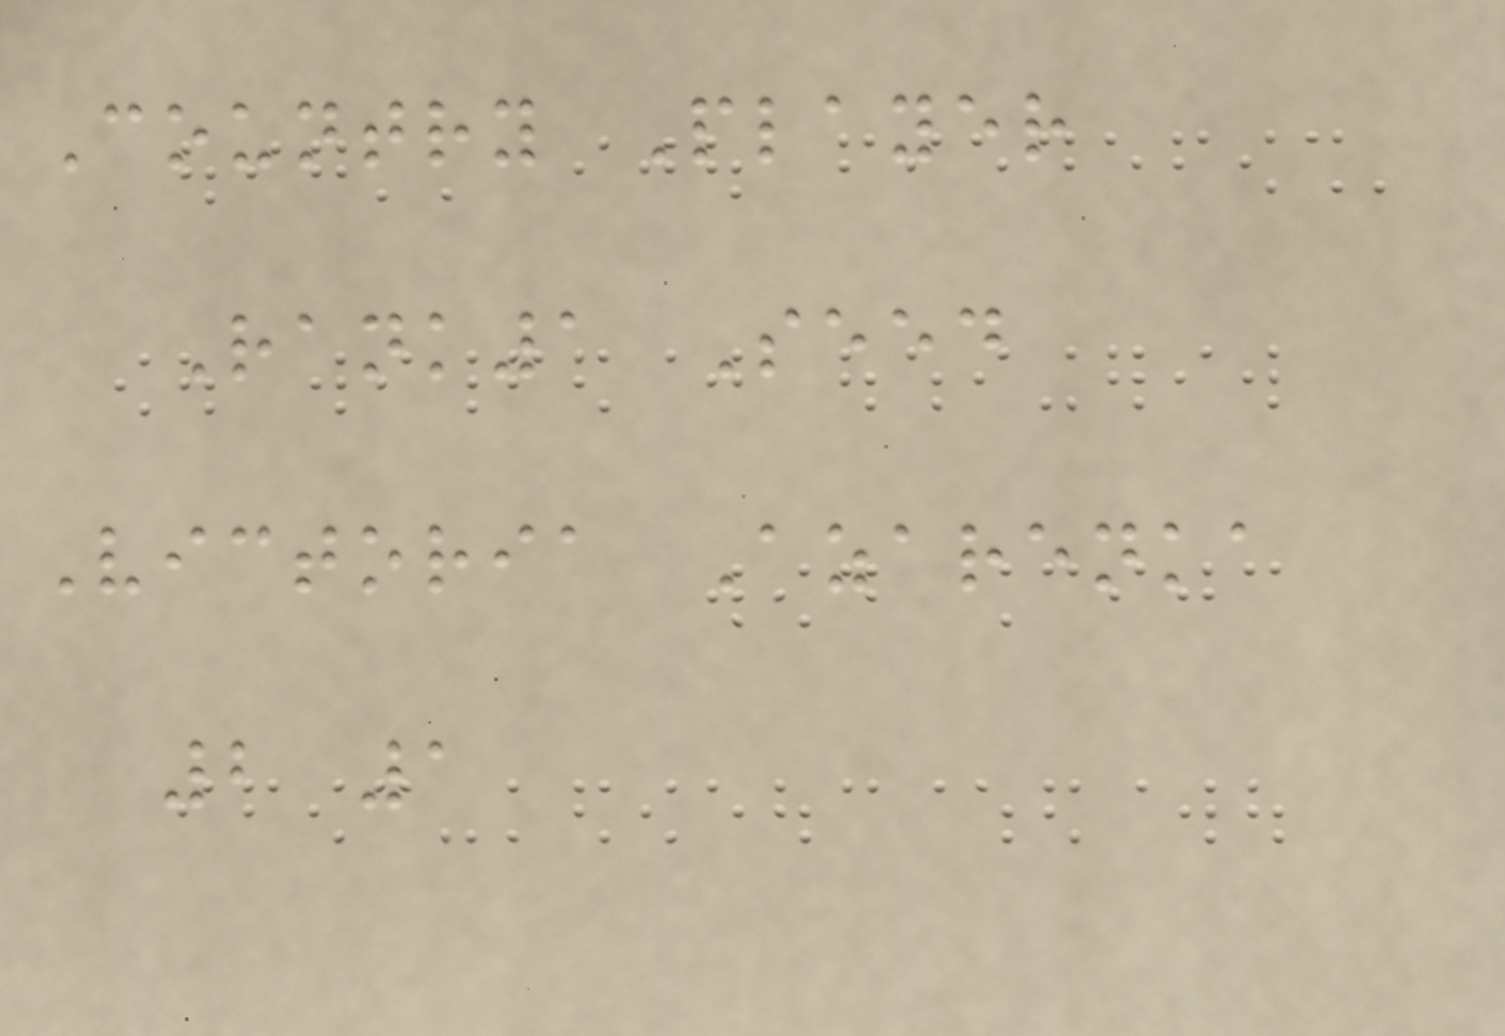Country Player
Rank1 Seed
Victoria Azarenka
2 1
